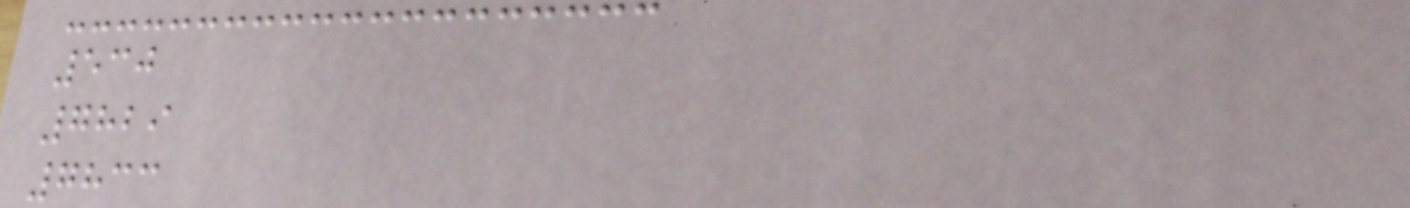530
7829
7833
